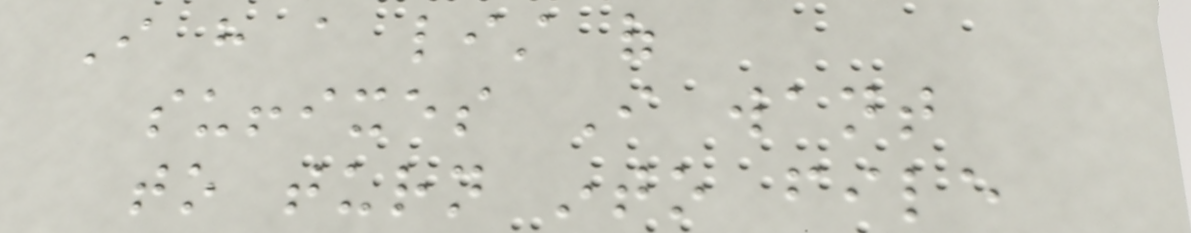I have a list of
suffixes I want
to turn into file
